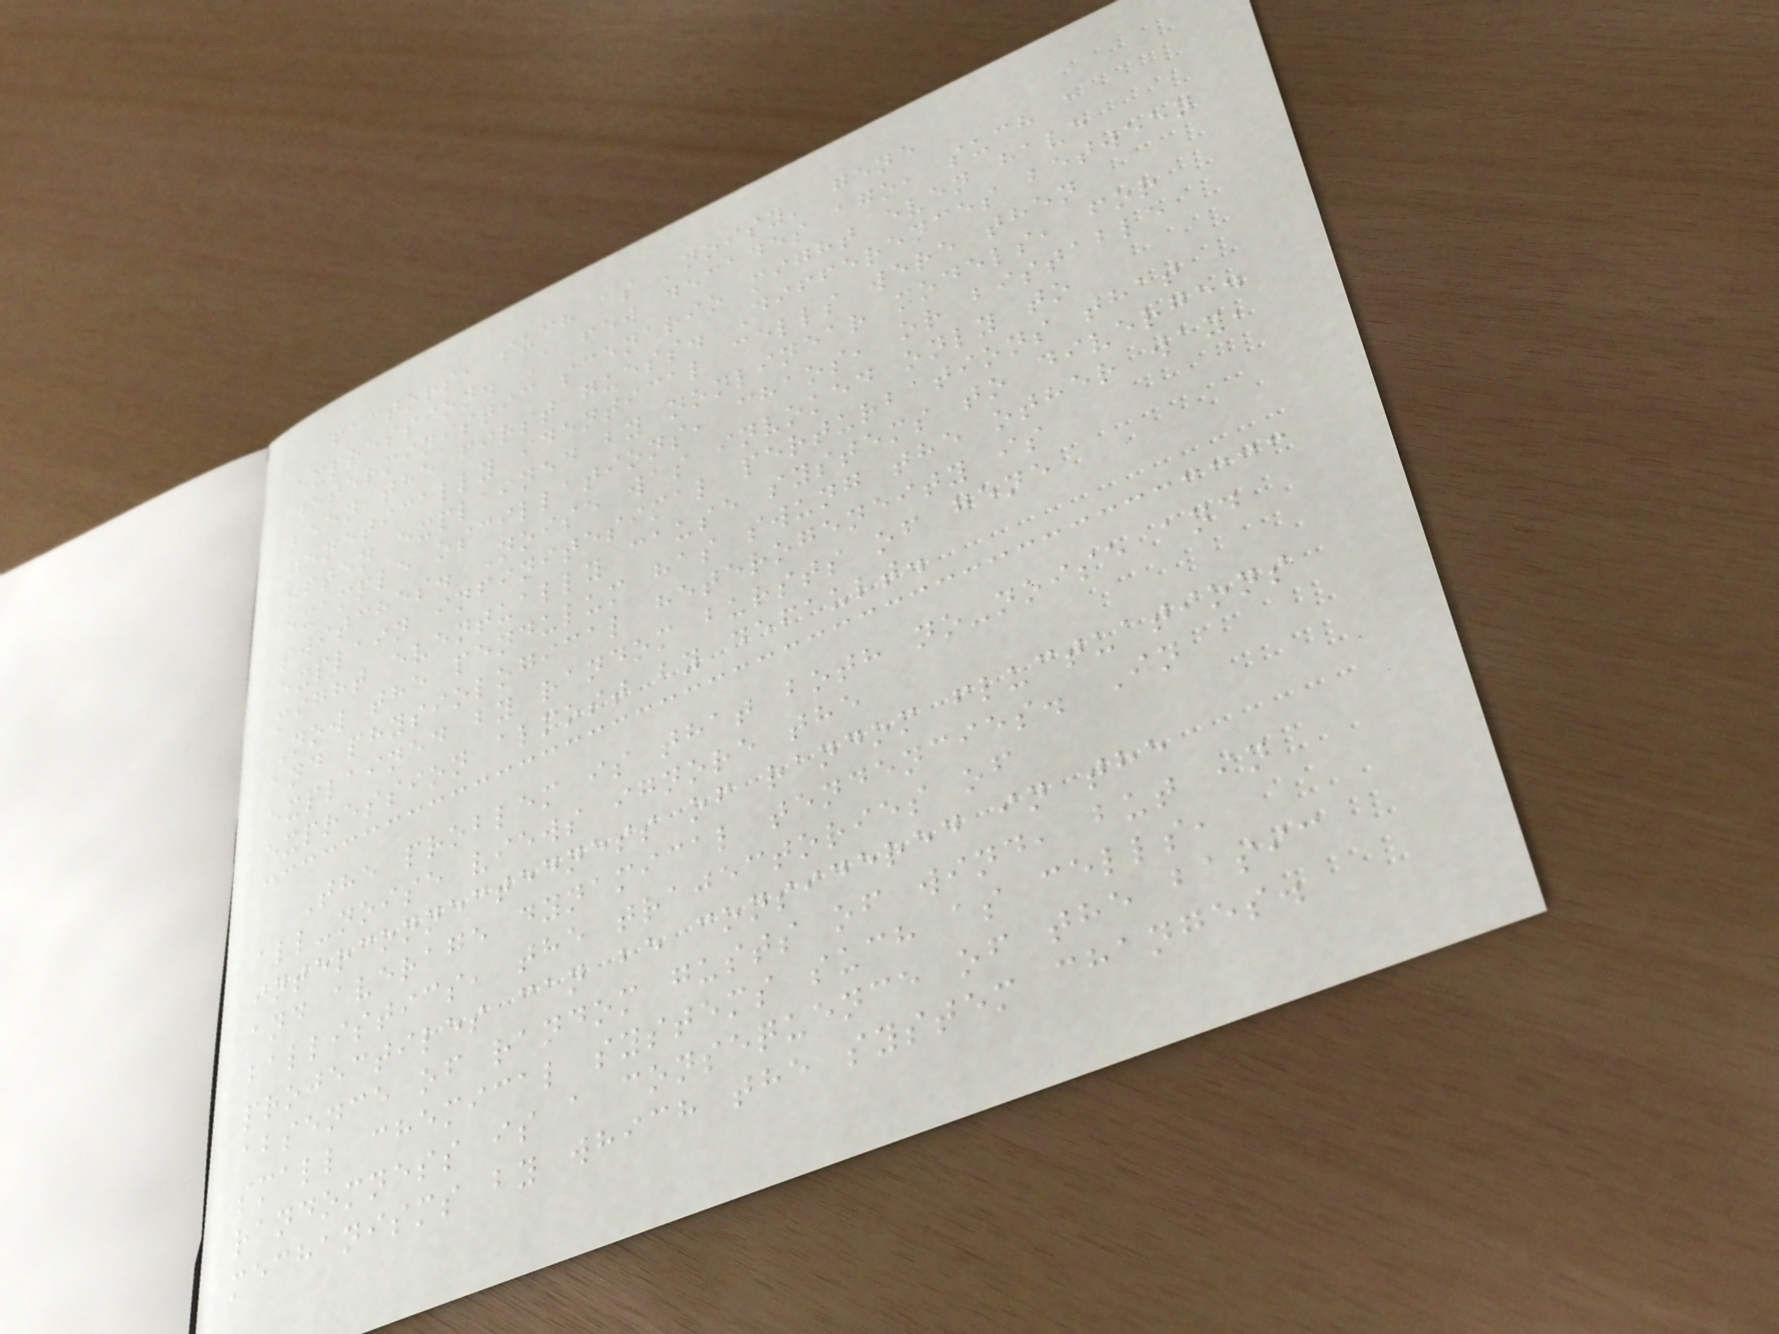factors, such as 'noisy' gene
expression. A few decades ago, such a
deterministic scenario might even have
been the first guess. Differences between
genetically identical cells were then
often explained by nonlinear models, for
example oscillations, chaos, or bistable
switches. Noise was invoked only to
explain infinitesimal perturbations that
might eventually cause systems to diverge.
Now the pendulum has swung the other way,
and physiological heterogeneity is
explained by random bursts of gene
expression almost by default.
The problem is that both no-noise and
all-noise views ignore the
interconnectedness of random fluctuations
and average dynamical tendencies. In
ballistics, the trajectories of
projectiles can be considered in the
absence of random gusts of wind, but in
small chemical systems such as cells,
randomness is a consequence of the basic
mechanisms by which the system changes.
